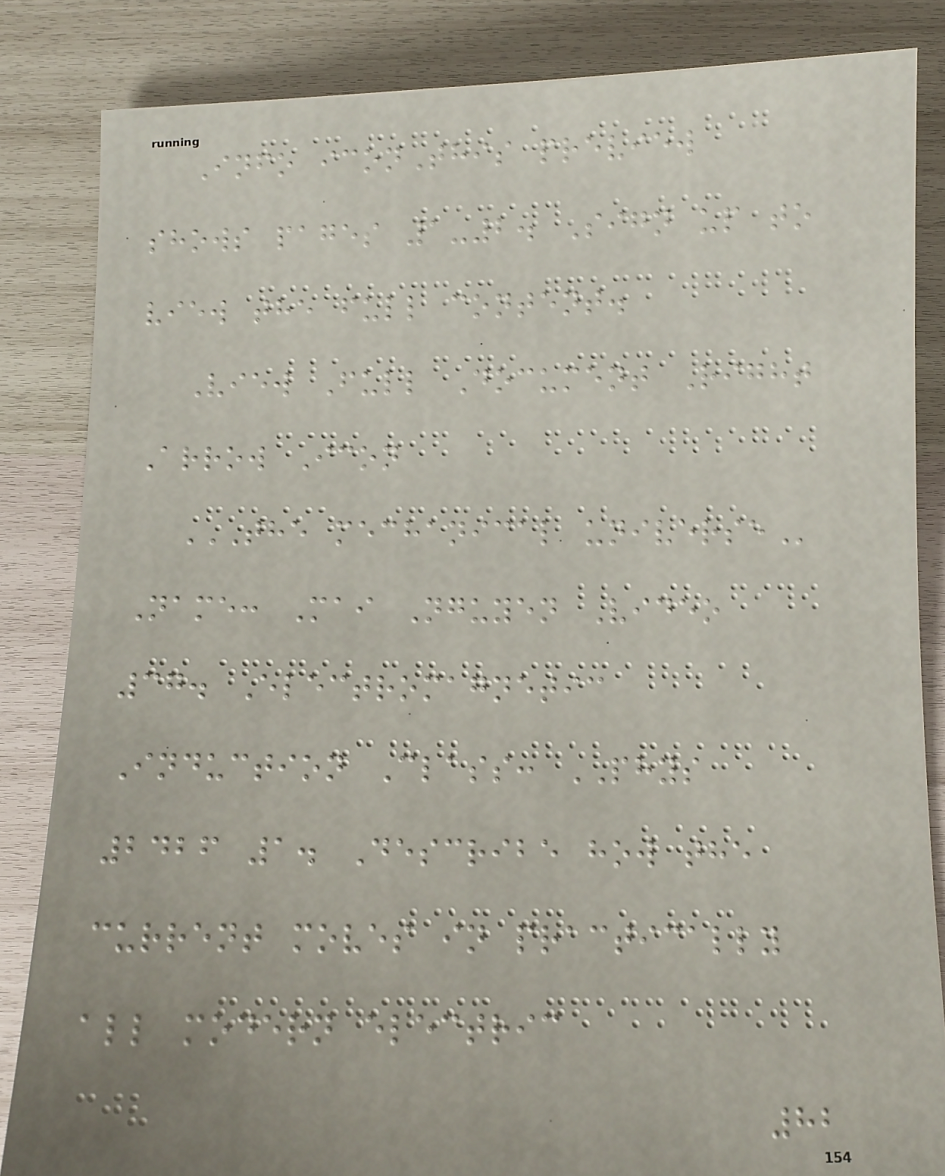Info iconThis preview
shows pages 1-2. Sign up to
view the full content.
View Full Document Right
Arrow Icon
THE MECHANICAL UNIVERSE
Name: Mai Nguyen Video
37. Electromagnetic
Induction Class: PHYS
2426 1. Describe how the
current moves in practically
all modern electric
82
